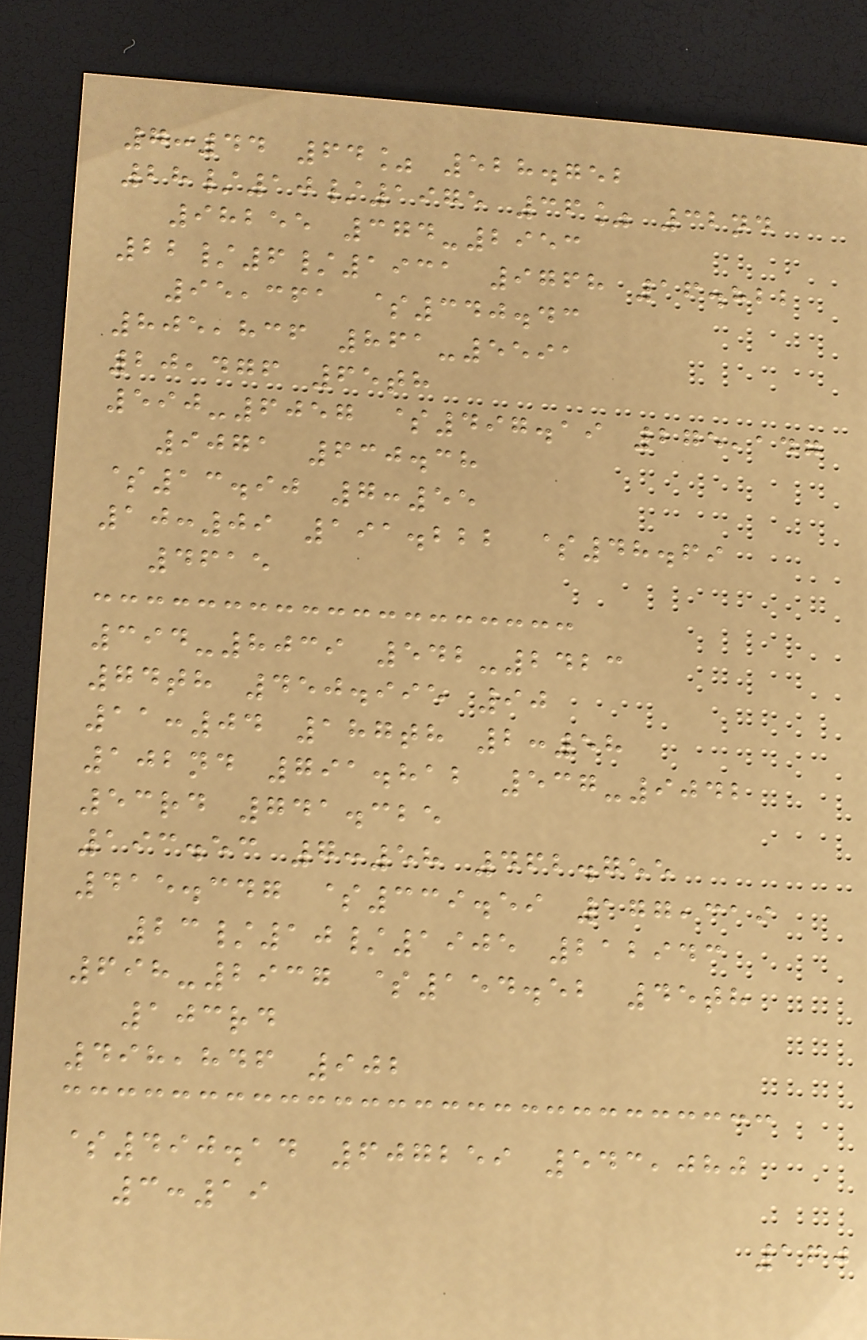7:44 64% 528.752
28/10/1975 36% 32nd
98255 374-2953
22/6/1931 9768 16.822
95,361 $340.43
805,836 861-5591
20,476 65th
590-6057 $497.19 275,147
9071 630.38
$13.90 7:55
10:09 191.222 $48.69
4615
394-8039 542-2423
74th 450.995 90
11:04 187th 2:58
102nd 791.812 537-9042
53rd 741.325
193.53 7:58 462.755
415.347 $339.59 177,319
23/10/1905 212943
698-2937 $154.52 45th
103rd
498,846 902
$490.14 607259 543,080
3:19
160
